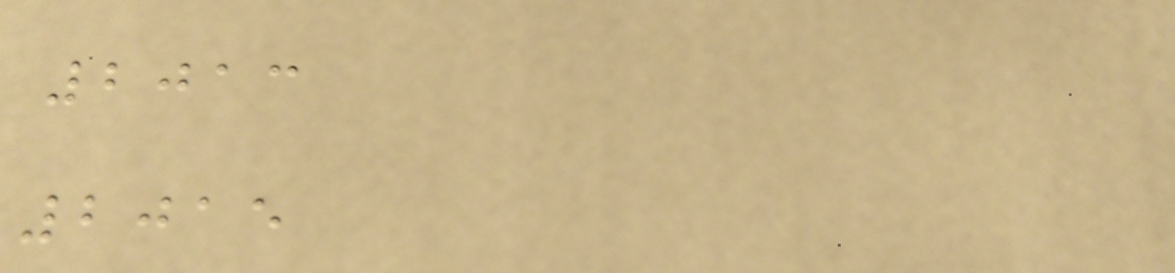2013
2015
